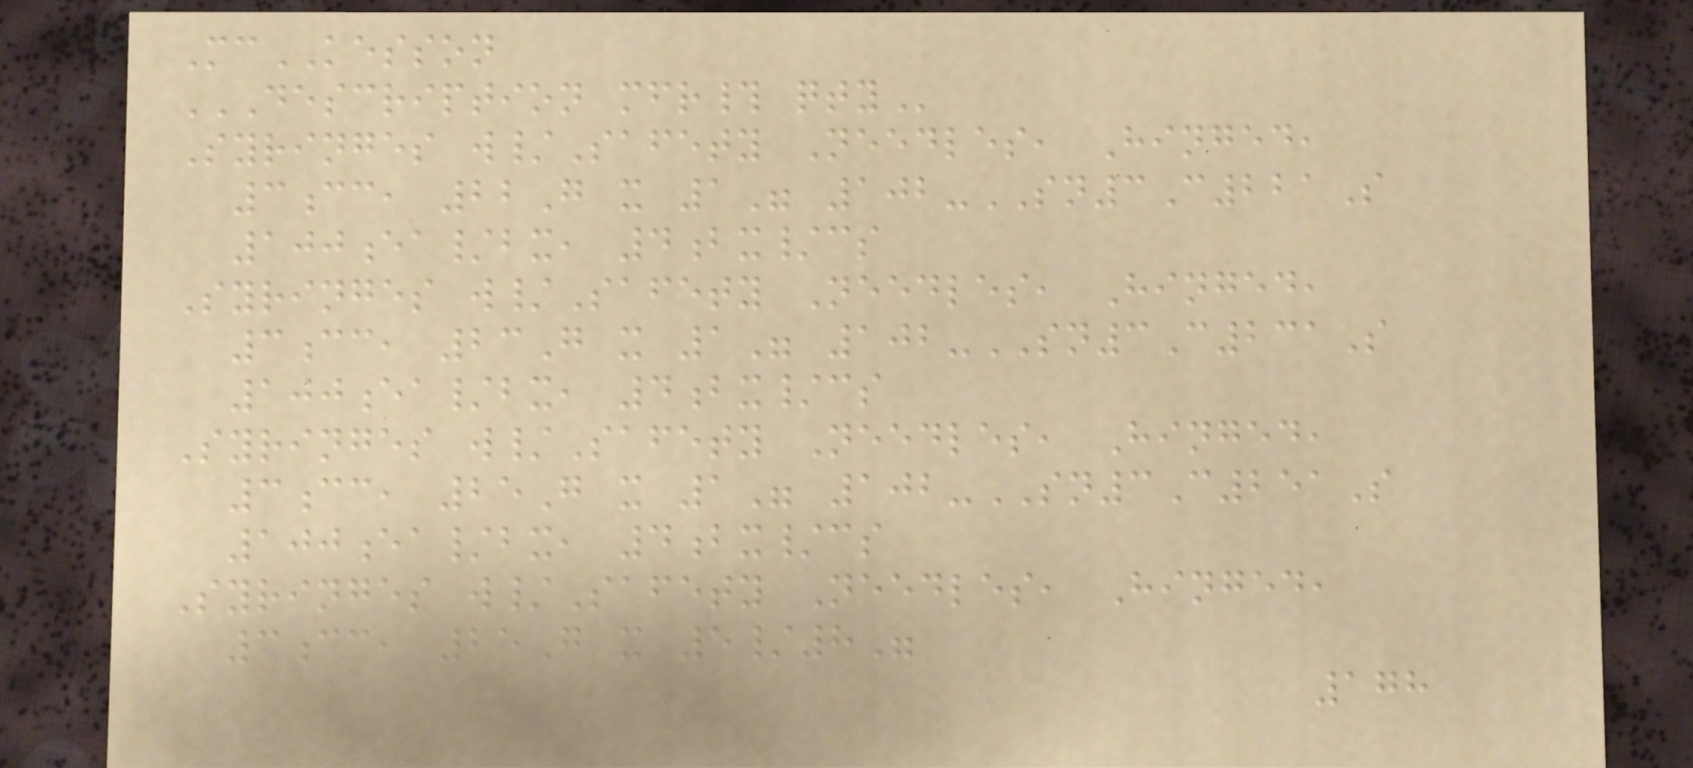McKESSON
DESCRIPTION MFR# QTY
Syringes w/Safety Needles, Hinged,
3cc, 22G x 1" 102-SN3C221S
100ea/bx, 4bx/cs
Syringes w/Safety Needles, Hinged,
3cc, 23G x 1" 102-SN3C231S
100ea/bx, 4bx/cs
Syringes w/Safety Needles, Hinged,
3cc, 25G x 1" 102-SN3C251S
100ea/bx, 4bx/cs
Syringes w/Safety Needles, Hinged,
3cc, 25G x 5/8"
178
